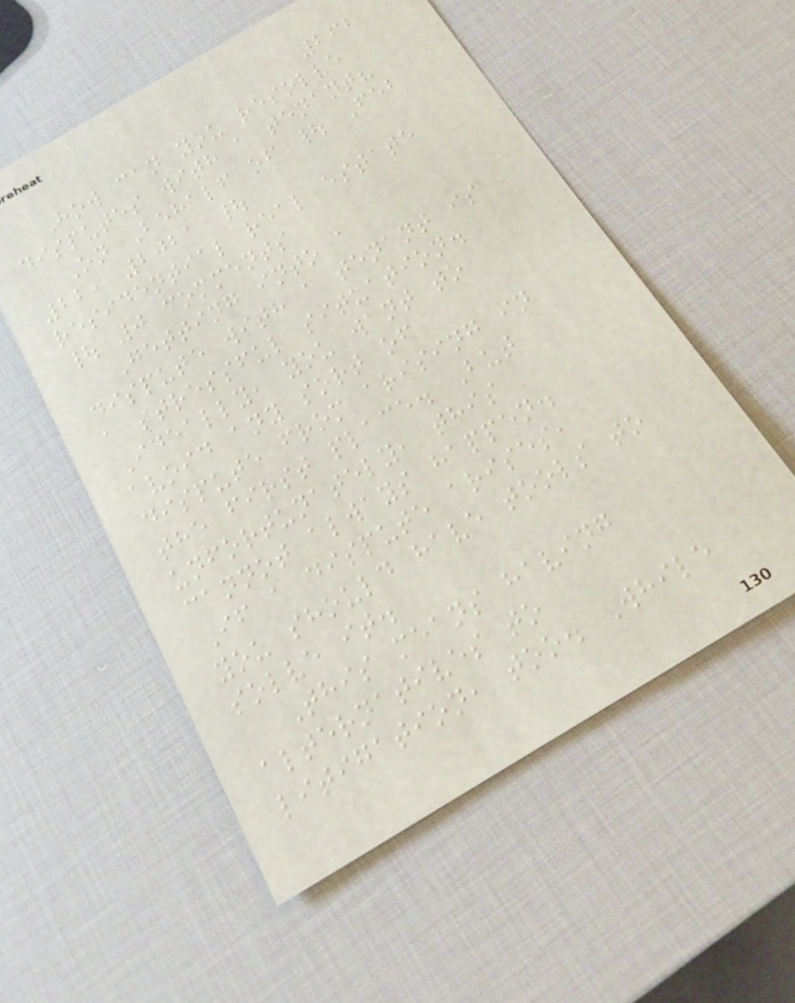262
How can you resolve
disputes with a tenant?
On Behalf of | Feb
22, 2021 |
residential real estate
| 0 comments
Getting into a
dispute with a tenant is
a stressful situation.
Ideally, you want to
avoid any sort of
dispute from arising in
the first place. But
unfortunately, this
cannot always happen.
If a dispute arises,
you should have tools to
solve it.
This means having
alternatives to
litigation, too. While
